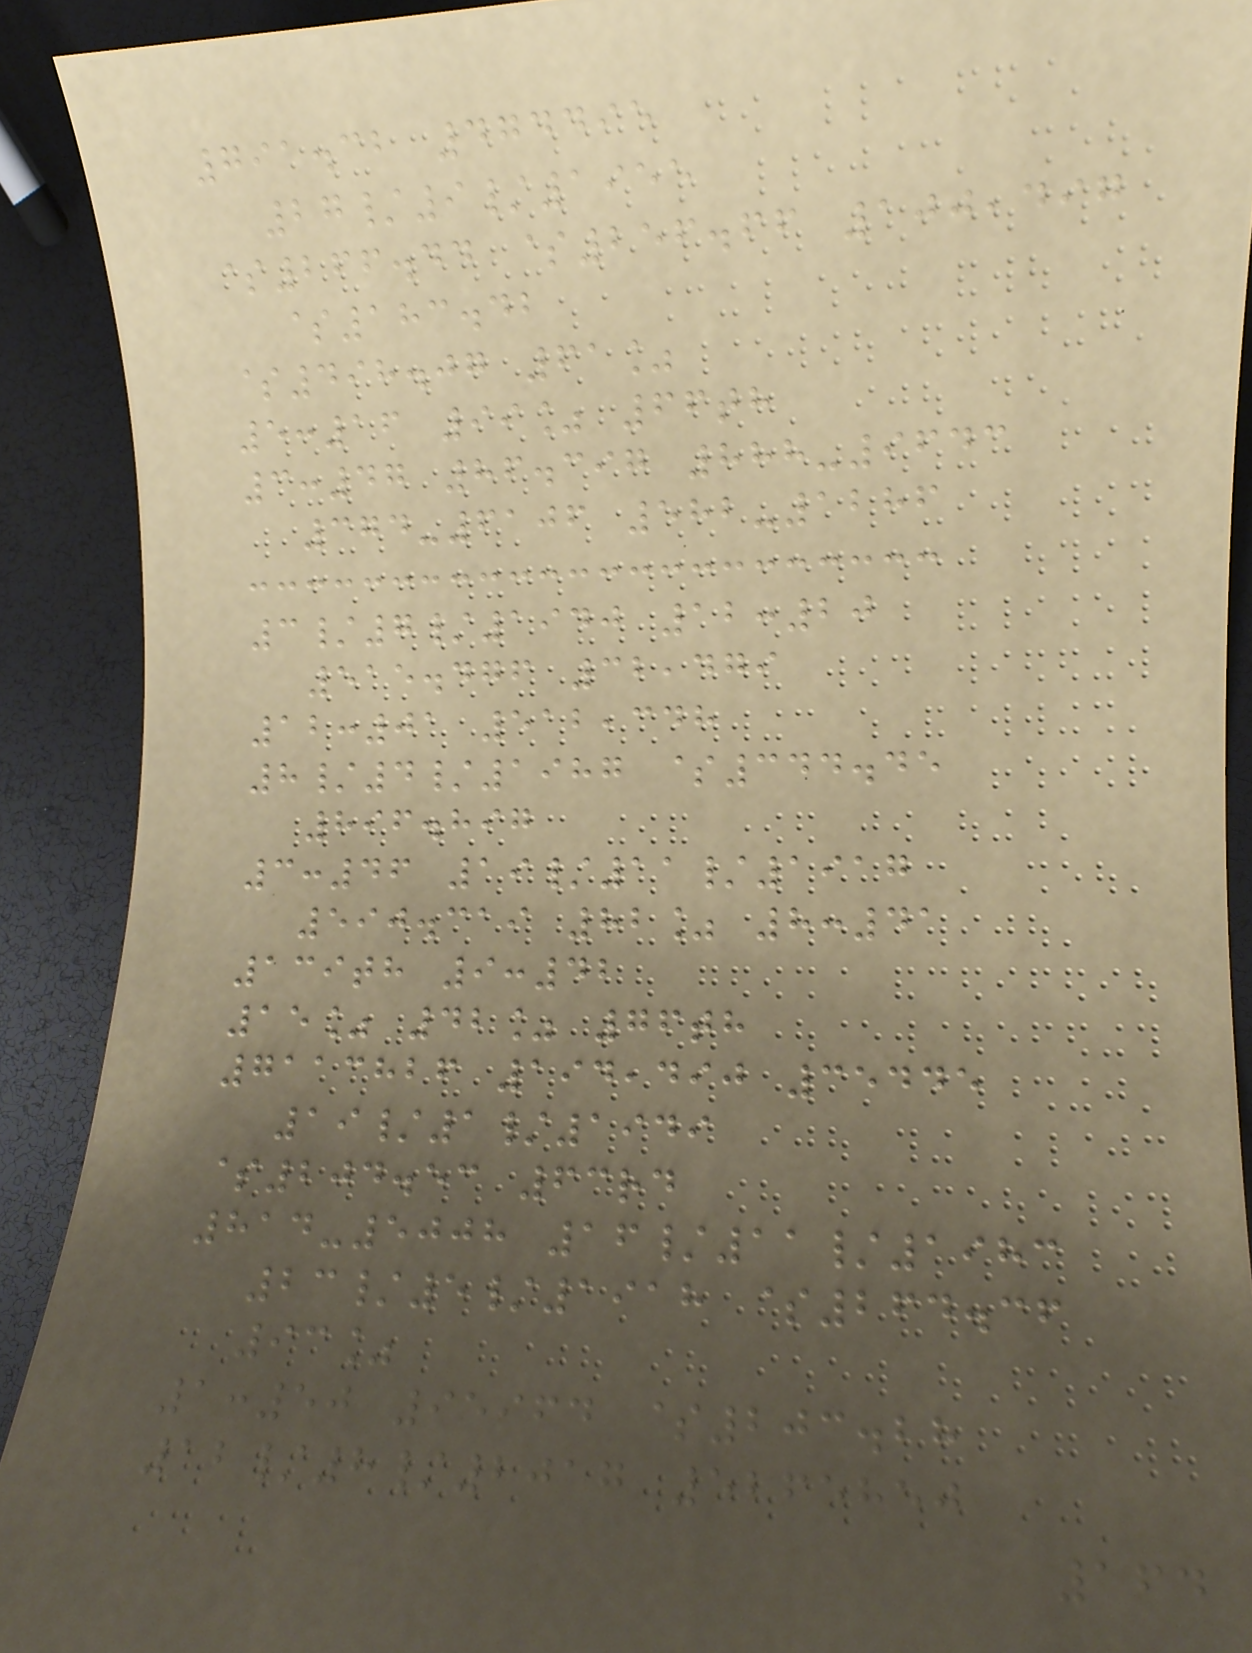791.32 474495
27/9/1955
$266.44 $256.66 100,497
$183.42
$498.07 61%
5:16 99% 66th
3:47 86.397 888-9643
374-6106 582-1286
3/7/1940 12:20
515.476 32,479
12:01 512,348
8/4/1987 $344.45
896.897
3:46 19/11/1917
590.319 82% 8:41
139th 9:42
15% 42% 76th
7113826 194,490 35445
19/1/1949
$204.53 63rd
814-5008 16/11/1983
23/5/1918 $264.36
93%
1:50 95964 $203.28
12/8/2017 5265850
164
